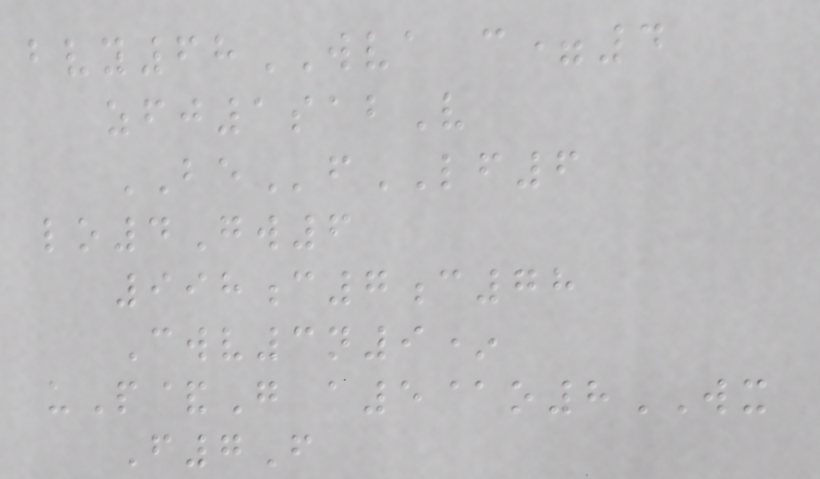bvy68WVA c=4
zfj1sabV
BEfLF6
lo4Gw6
998c7c78
Cwv3n9*
uP&G a5@o8WX
F7F
